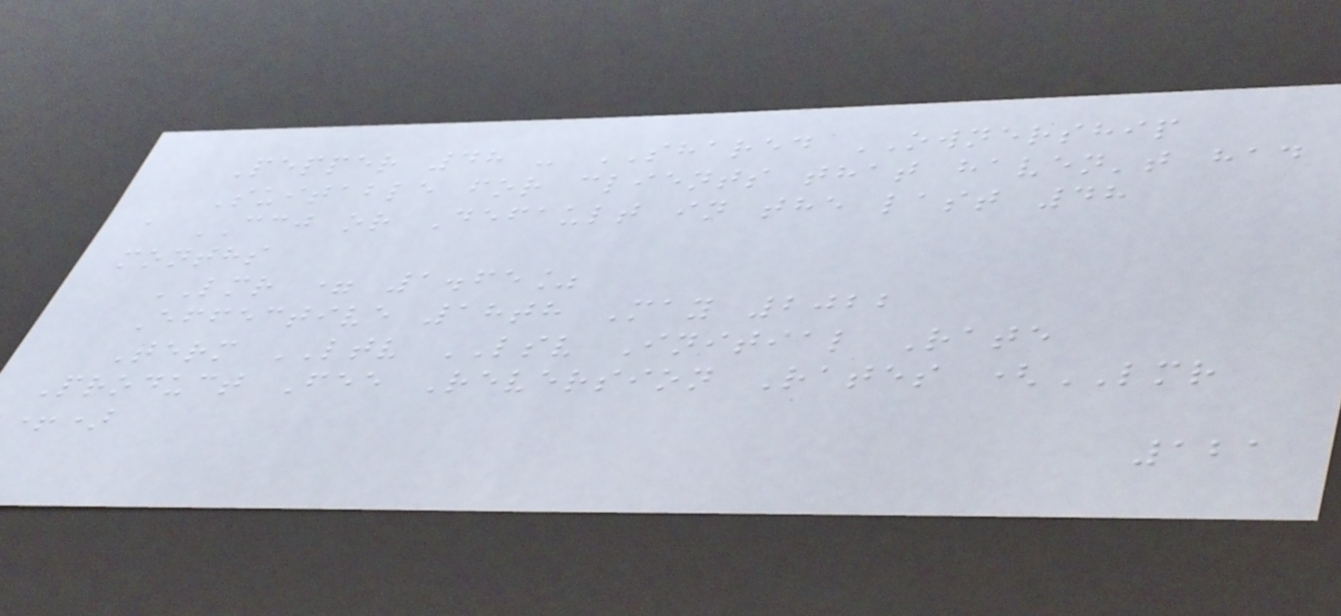Pepper 48 - SHARED OWNERSHIP
Suitable for clients that haven't had
a CCJ or Default in the last 48
months
LMR = 1.65%
Effective 18th May 2022
Term LTV LSV Initial Rate
Product Fee Reversion Rates (LMR
+)
121
